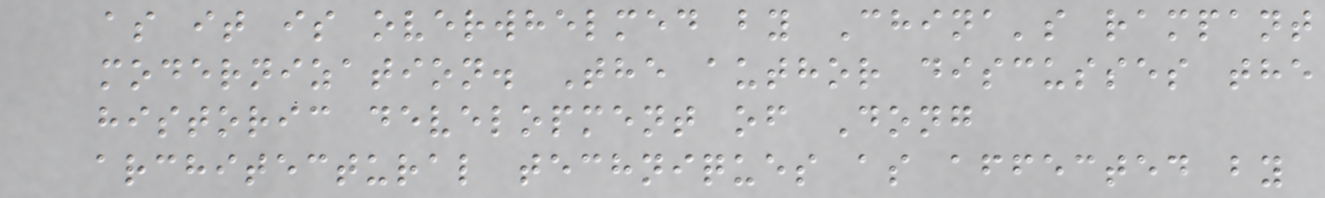as it is overwhelmed by China's rampant
modernization. The author discusses the
historic development of Dong
architectural techniques as affected by
